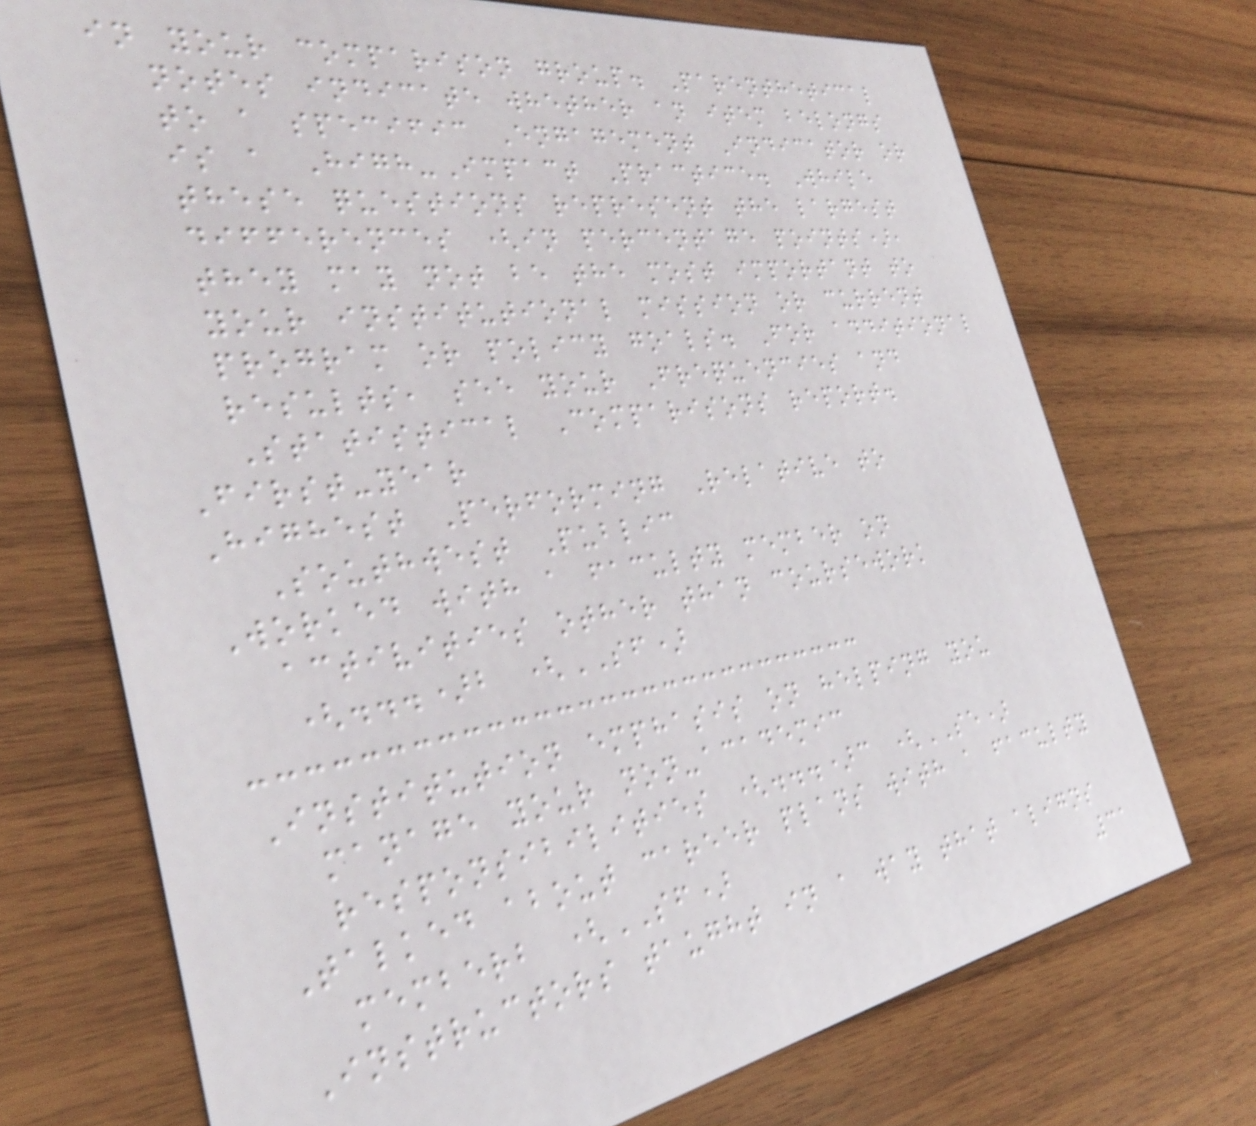in your comparison group. Parenthetical
notes indicate whether an item belongs
to a specific Engagement Indicator or
is a High-Impact Practice. While
these questions represent the largest
differences (in percentage points),
they may not be the most important to
your institutional mission or current
program or policy goals. For additional
results, see your Frequencies and
Statistical Comparisons report.
First-year
Highest Performing Relative to
Southwest Public
Worked with a faculty member on
activities other than coursework
(...)b (SF)
Institution emphasis on helping you
manage your non-academic
responsibilities (...)c (SE)
Talked about career plans with a faculty
memberb (SF)
Instructors taught in a way that aligns
31
